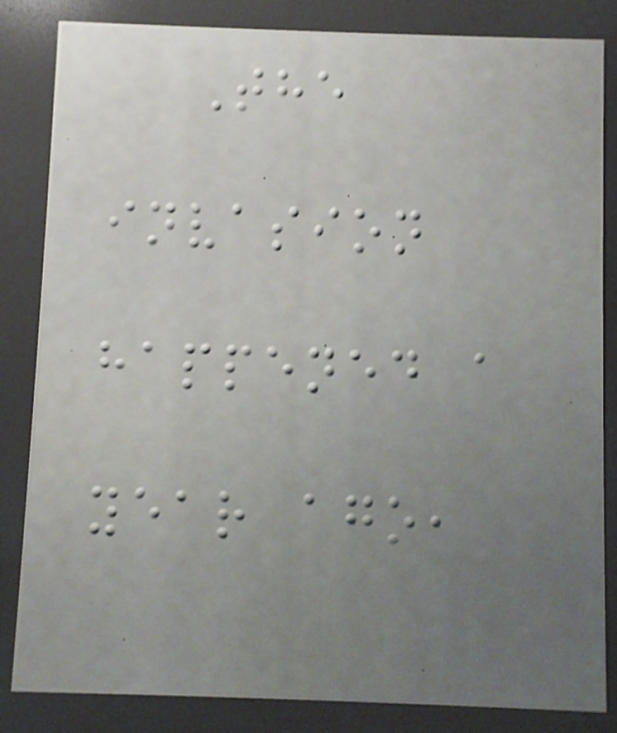The
invasion
happened a
year ago,
